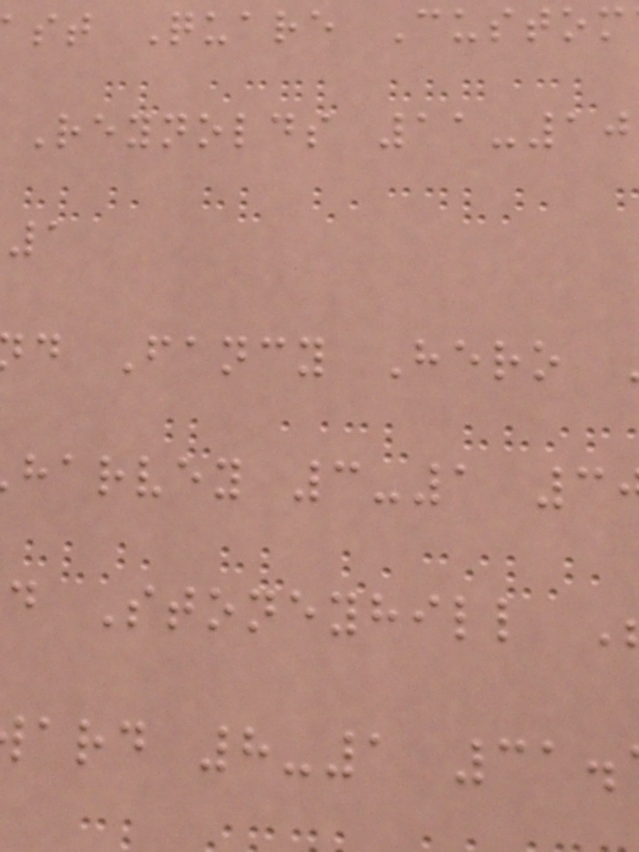st Quare Custom
Reynolds 11-10
1
d Fancy Hero
harvey 3-1 3
d Stoneyhill
ard 8-1 31.
